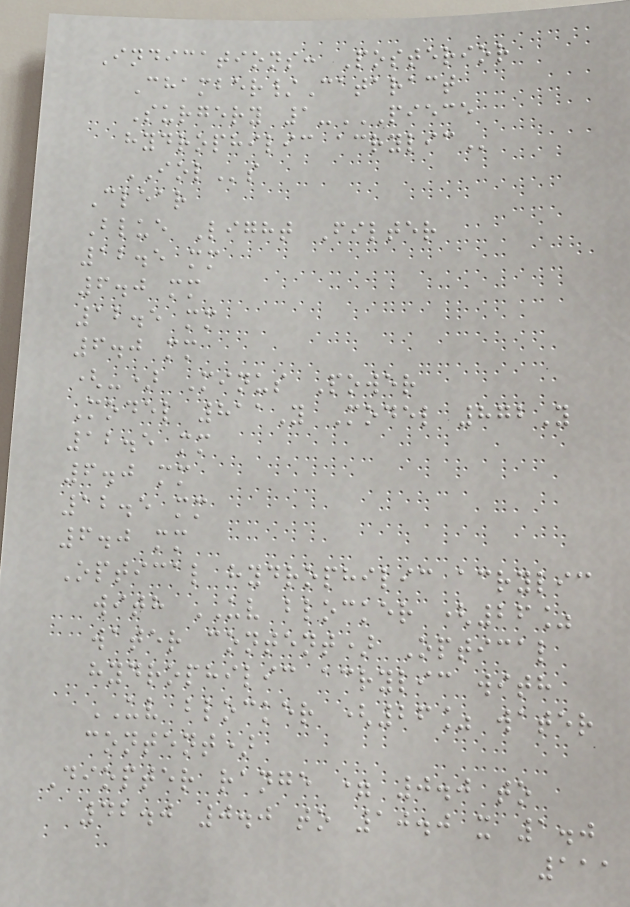Indications: Posterior
Chamber/Cataract
Surgery 1-PIECE
HYDROPHILIC ACRYLIC
IOLs
Clear
Blue Light Filter
12.5 mm
6.0 mm
12.5 mm
6.0 mm
(-) Minus Power
Model 811Y Model 872Y
12.5 mm
6.0 mm
12.5 mm
6.0 mm
Optical hydrophilic acrylic
with UV blocker (26%
water content) Optical
hydrophilic acrylic with
UV blocker (26% water
content)
Diopter range = 0.0 to
42.0 0.0 to 10.0 x 1.0
111
